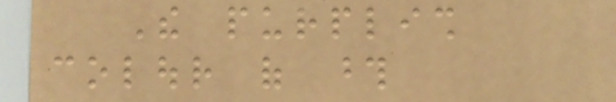The purplish
colour of those
